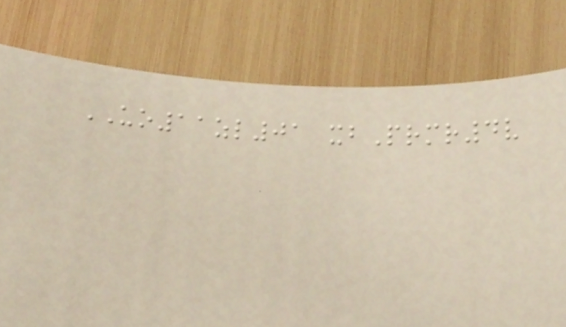UO11zl01 xbPrmr4v
